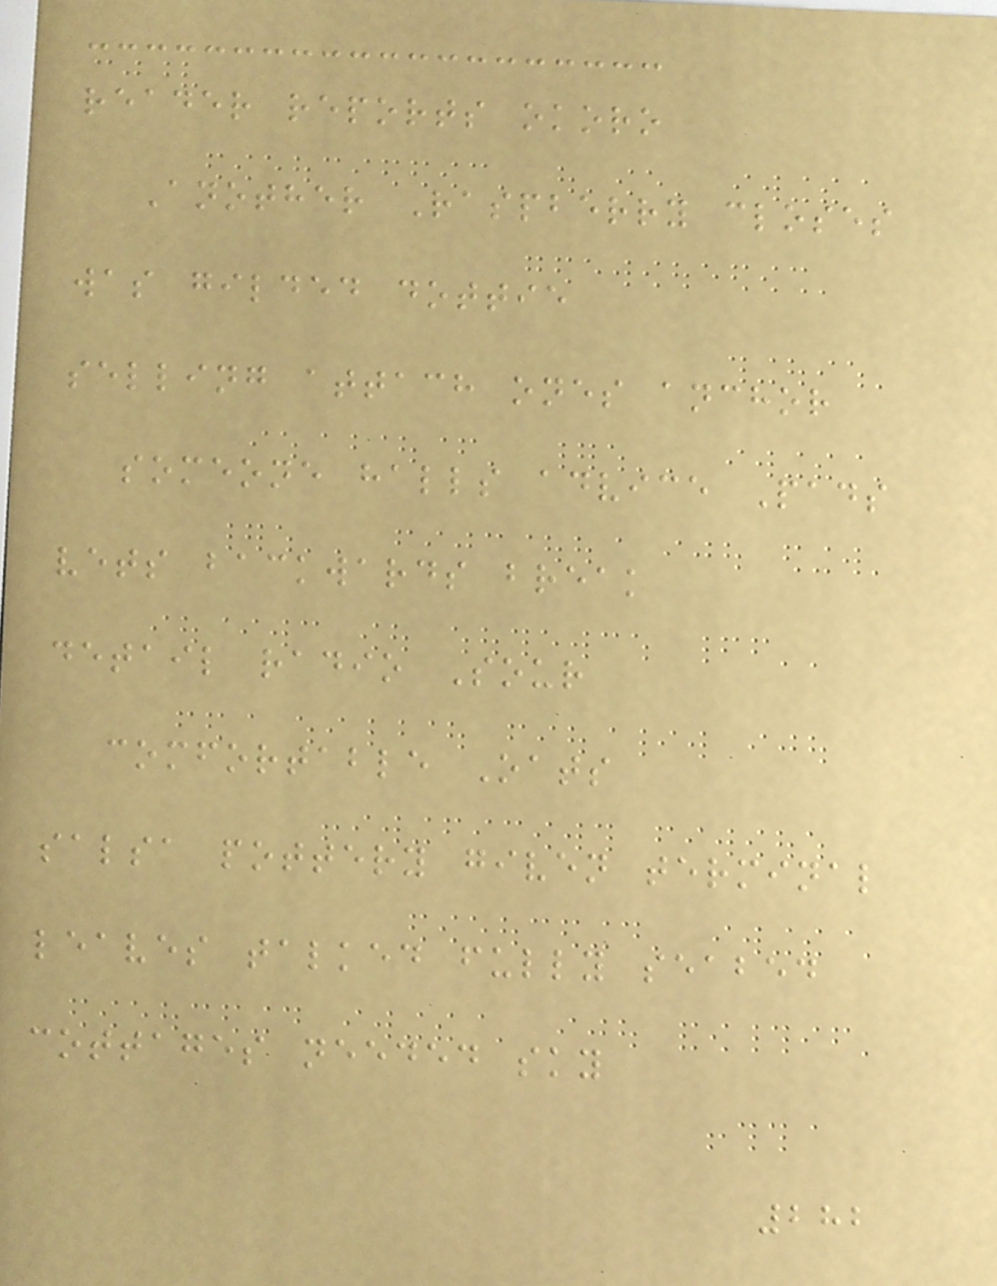reader reports okoro
Another Raspberry closes
was gilded dottie
selling attach ones anchor
someone halls advice Pads
vets backwards break
detail radio Sour
comfortable Oats
salsa pottery given terminal
leaves talked fully seabed
cottages needed sky
282
